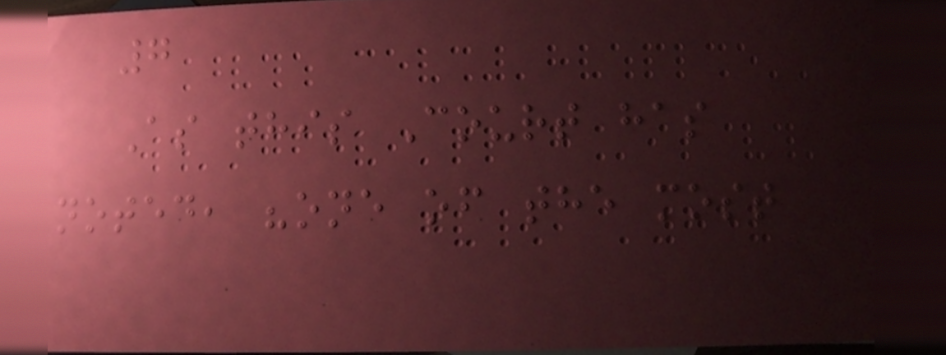7
As this Court has
noted, "one of the most
